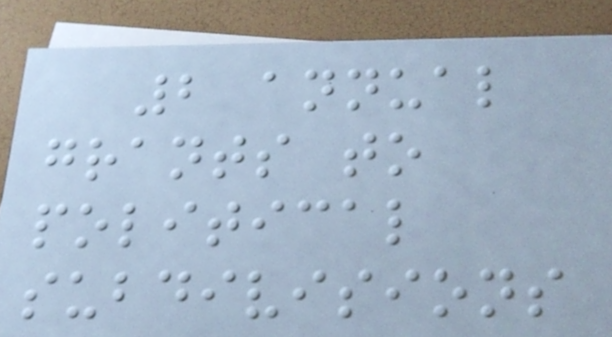2 annual
grants to
political
subdivisions
